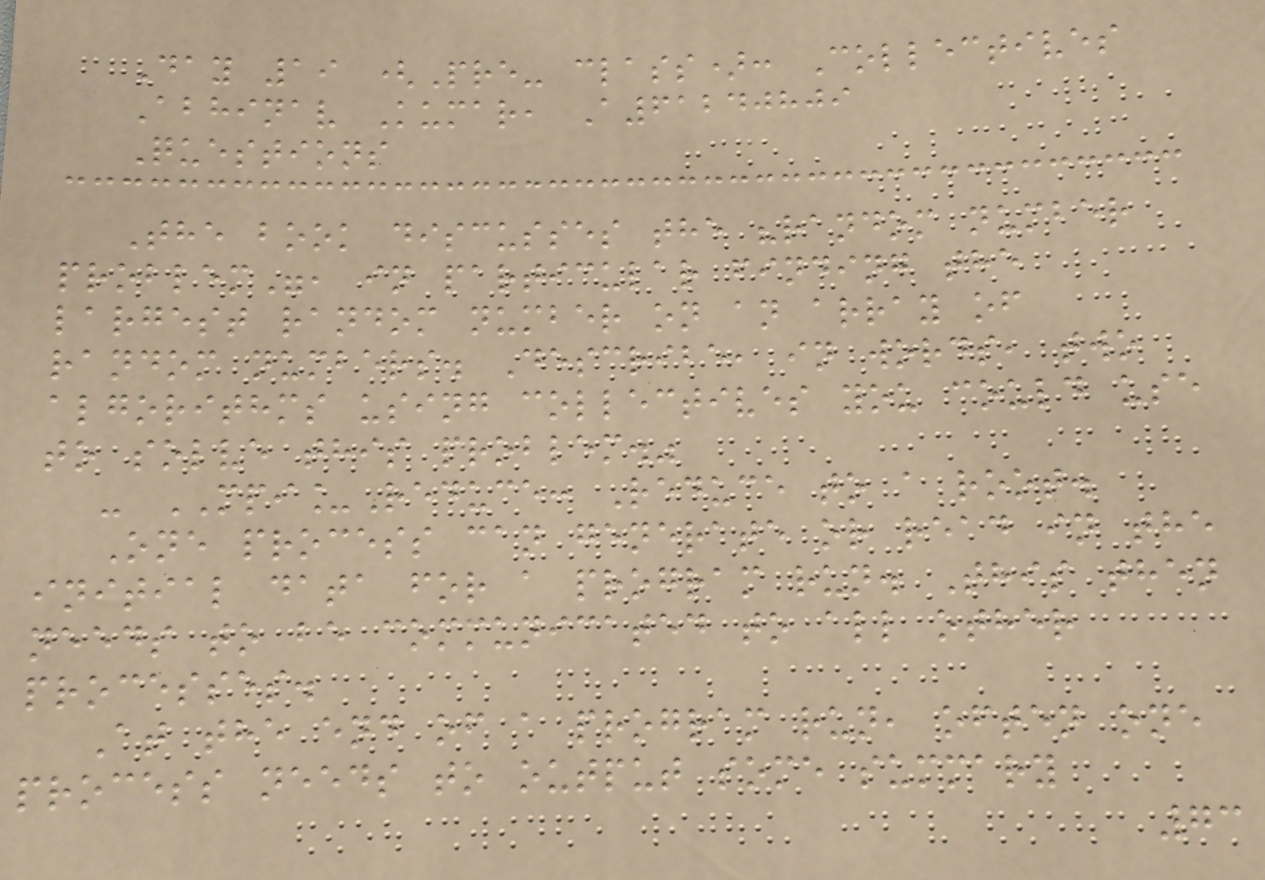Day 19 (Pre- class): Collectives
Abhinav Kumar, A61240809
Questions
The book discusses the "random number
problem", in particular finding the
largest random number on an array of
random numbers. Describe, in words, two
algorithms using collectives you could use
to solve this problem."
- MPI_Reduce: Reduce to a root.
One process can generate or read in the
initial data for a program run. This then
needs to be communicated to all other
processes.
At the end of a program run, often one
process needs to output some summary
73
